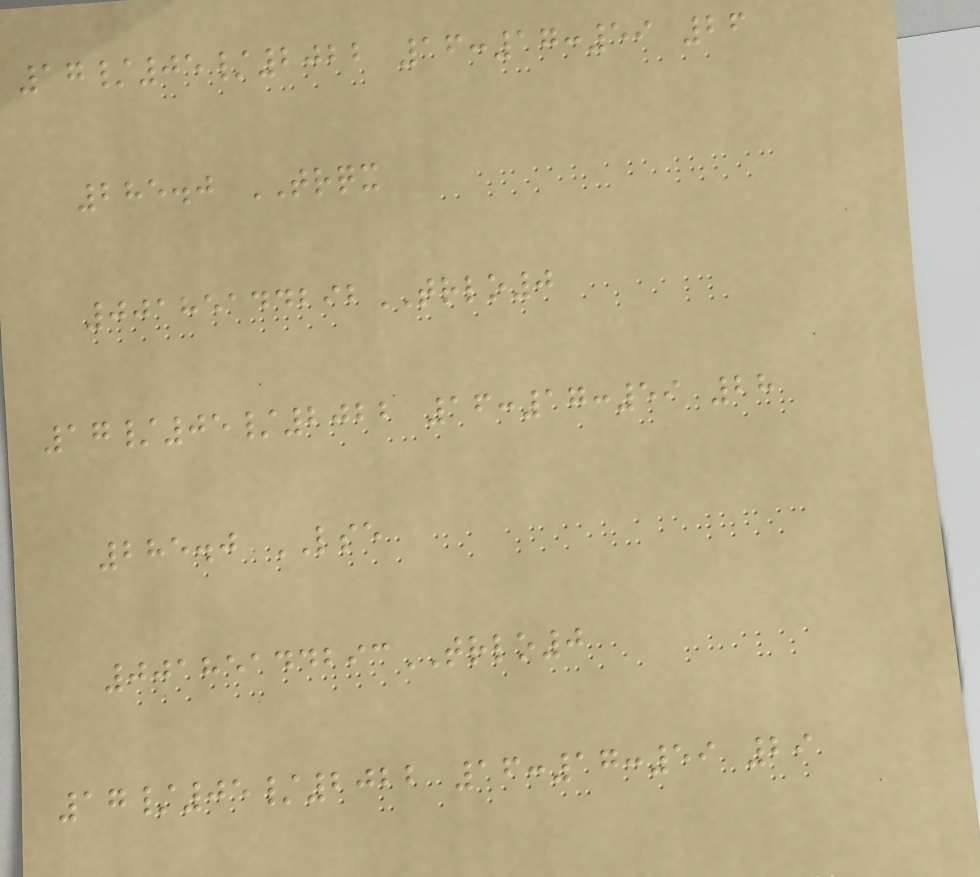17/05/2022 16:17:59 26
285.0 TRQX
00185144292TRLO0
17/05/2022 16:17:59 28
285.0 LSE
00185144293TRLO0
17/05/2022 16:17:59 29
